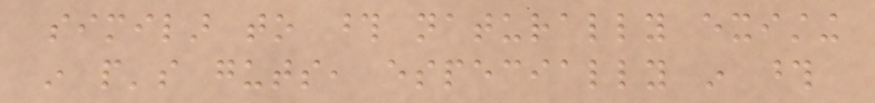similar to those naturally existing
in people's guts, especially in those
